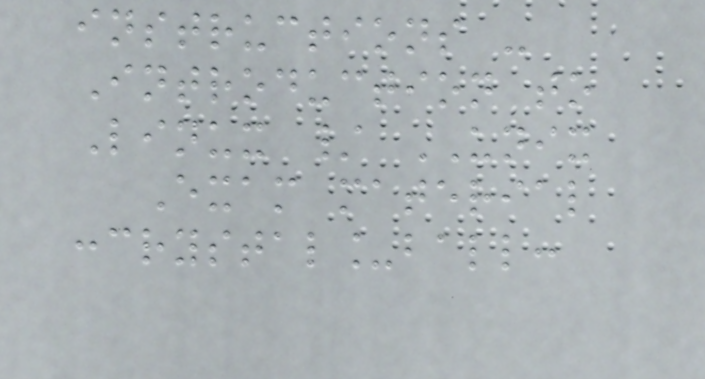instructions -
Introduction to
Linux / UNIX
Exam material
:crystal_ball:
